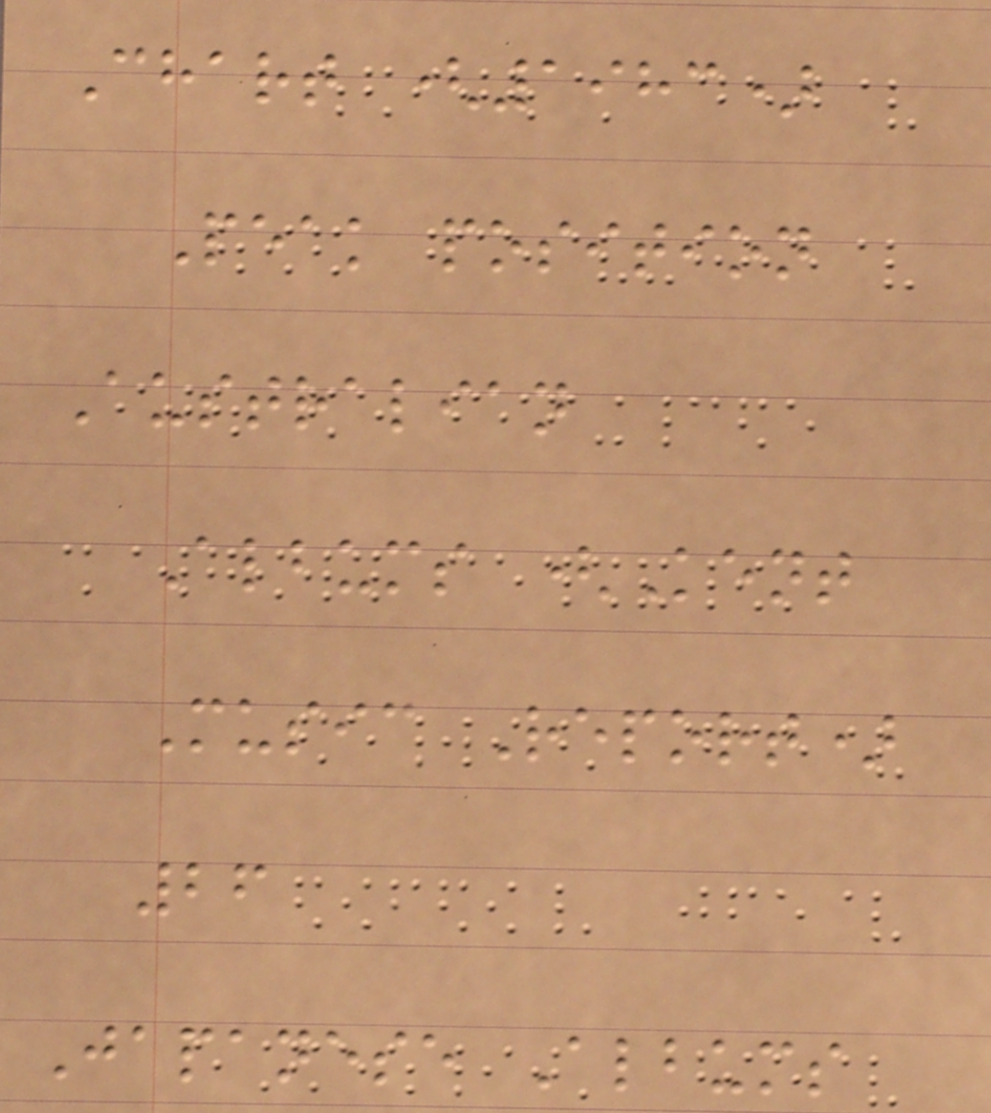Chart (1983)
Peak position
Australian
Albums (Kent
Music Report)
26
Japanese Albums
